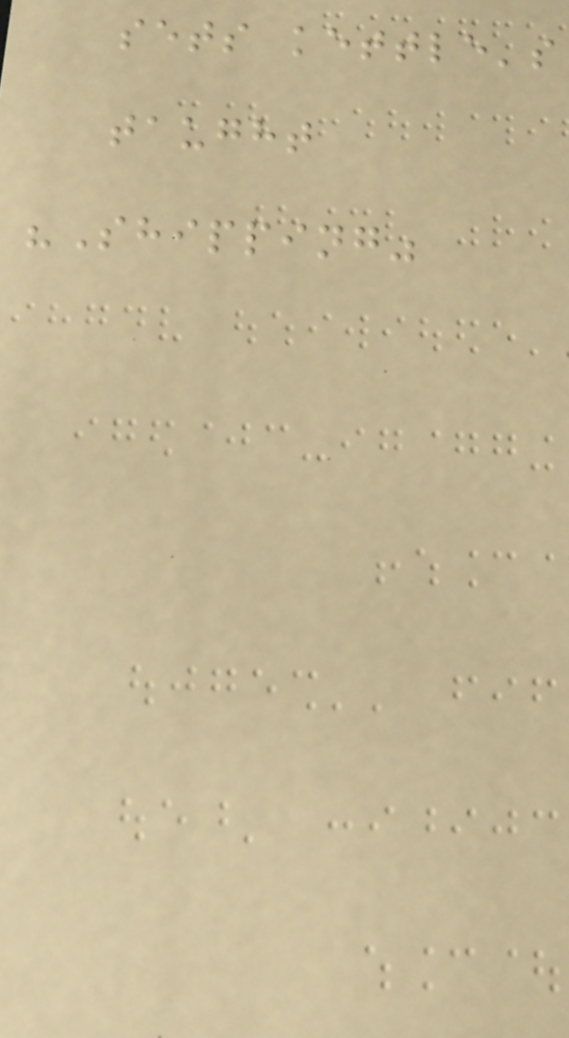sets kettle's
taught
"Shipping"
